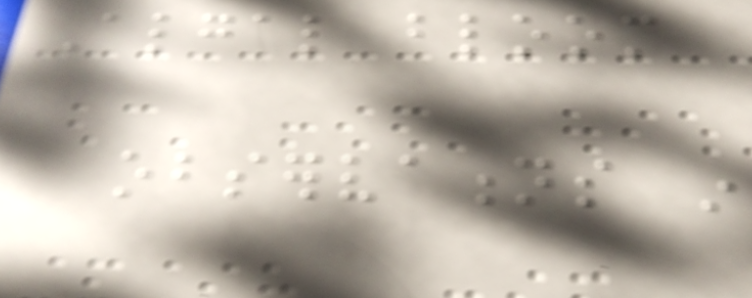Algal bloom
observations in
